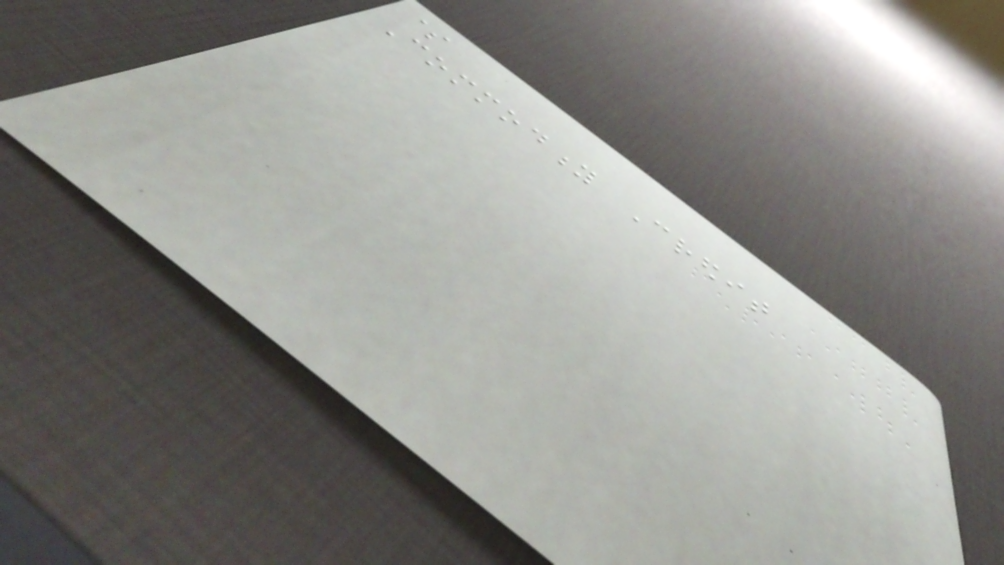$
Commodity Credit
